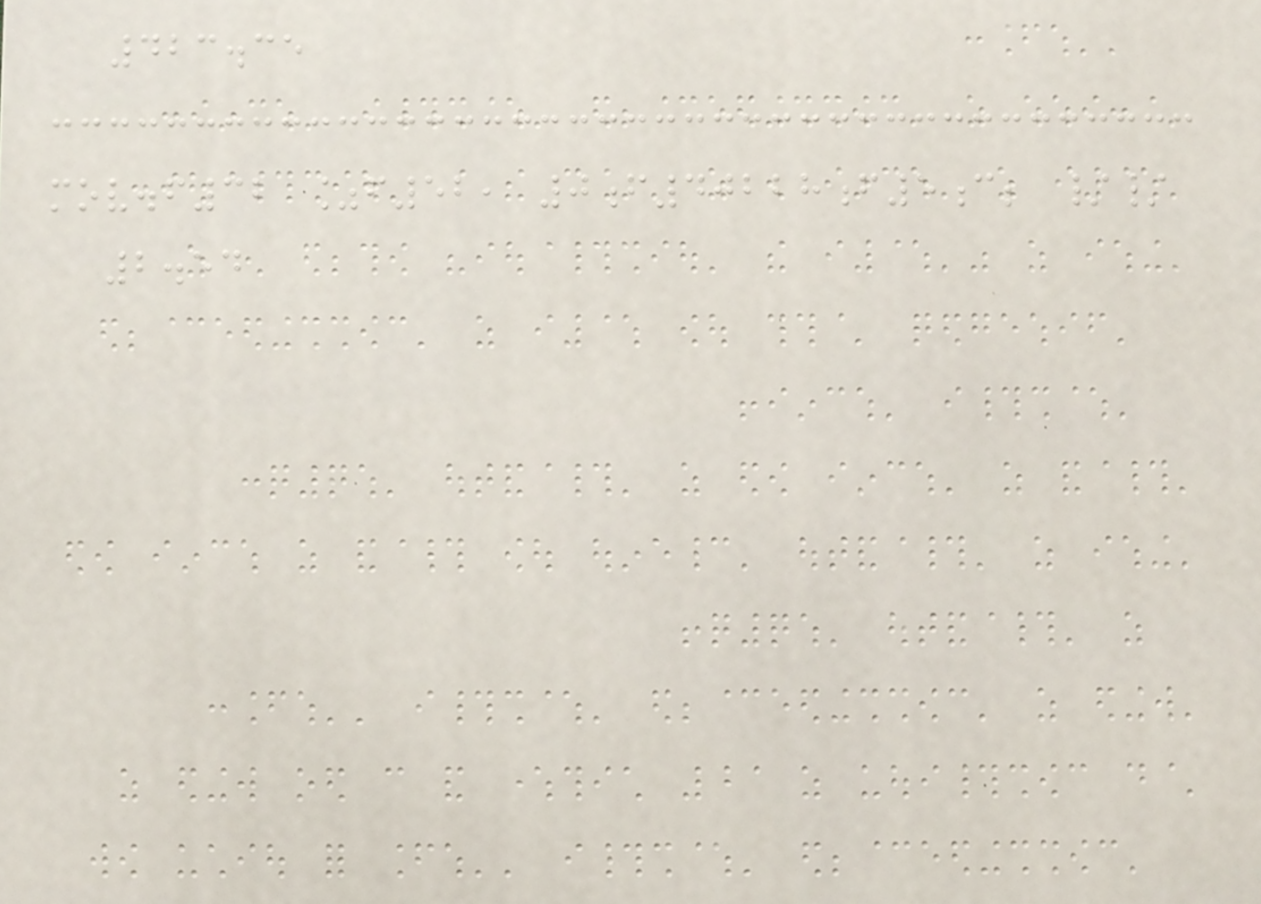423.35
mov.f32 %f52, 0f40228f5c; //
2.54
